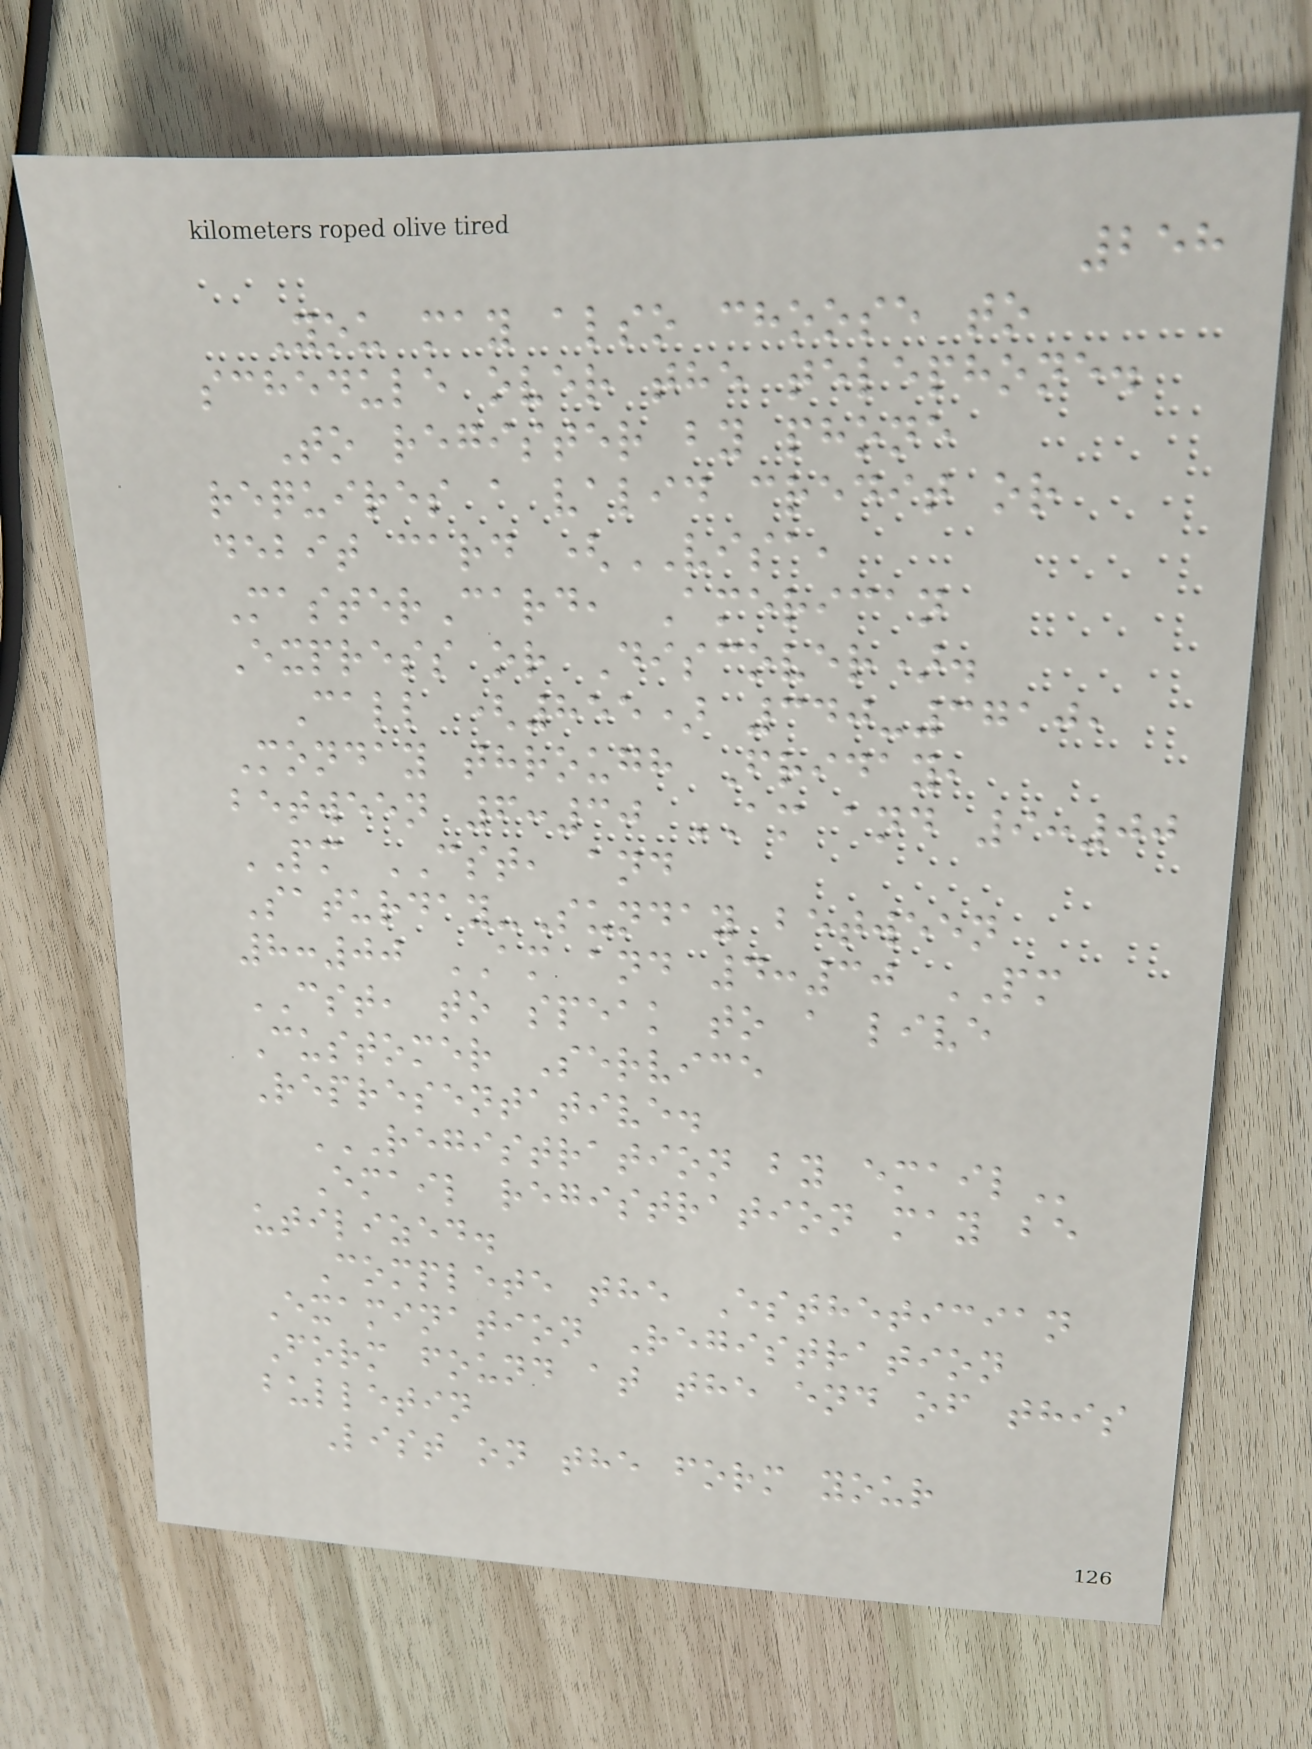258
You may also choose to
schedule over the telephone.
To register by phone
requires a valid credit or
debit card (VISA,
MasterCard, American
Express or Discover).
Call (855) 340-3710,
Monday through Friday,
between 6:30 AM and 9:00
PM CST, and
Saturday-Sunday between
8:00 AM and 4:30 PM
CST, to speak to a live
Customer Service
Representative.
REGISTRATION BY EMAIL
Email registration may be
utilized.
Complete the Esthetician
Examination Registration
Form found at the end of this
bulletin
List on the form your
